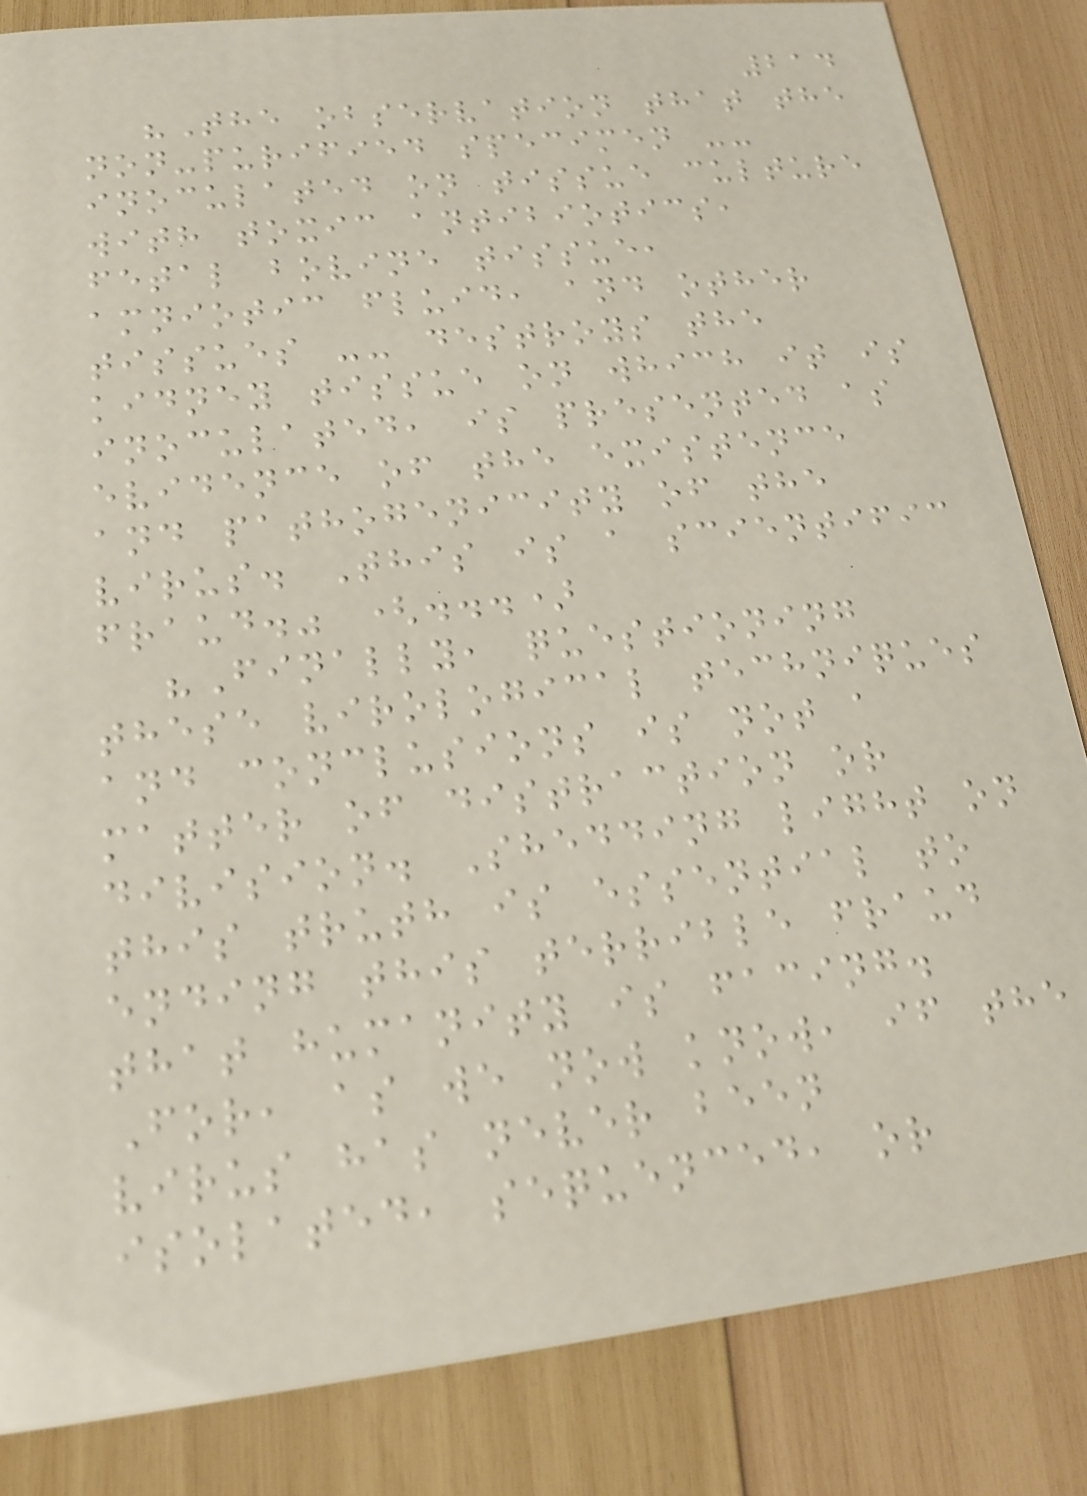214
"The observation that the
non-purified specimen --
inoculated on tissue culture
with toxic antibiotics,
fetal bovine tissue,
amniotic fluid, and other
tissues -- destroys the
kidney tissue on which it is
inoculated, is presented as
evidence of the existence
and pathogenicity of the
virus. This is a scientific
fraud." (...)
"Finally, questioning
these virological techniques
and conclusions is not a
matter of distraction or
division. Shedding light on
this truth is essential to
ending this terrible fraud
that humanity is facing.
For, as we now know, if the
virus has never been
isolated, sequenced, or
